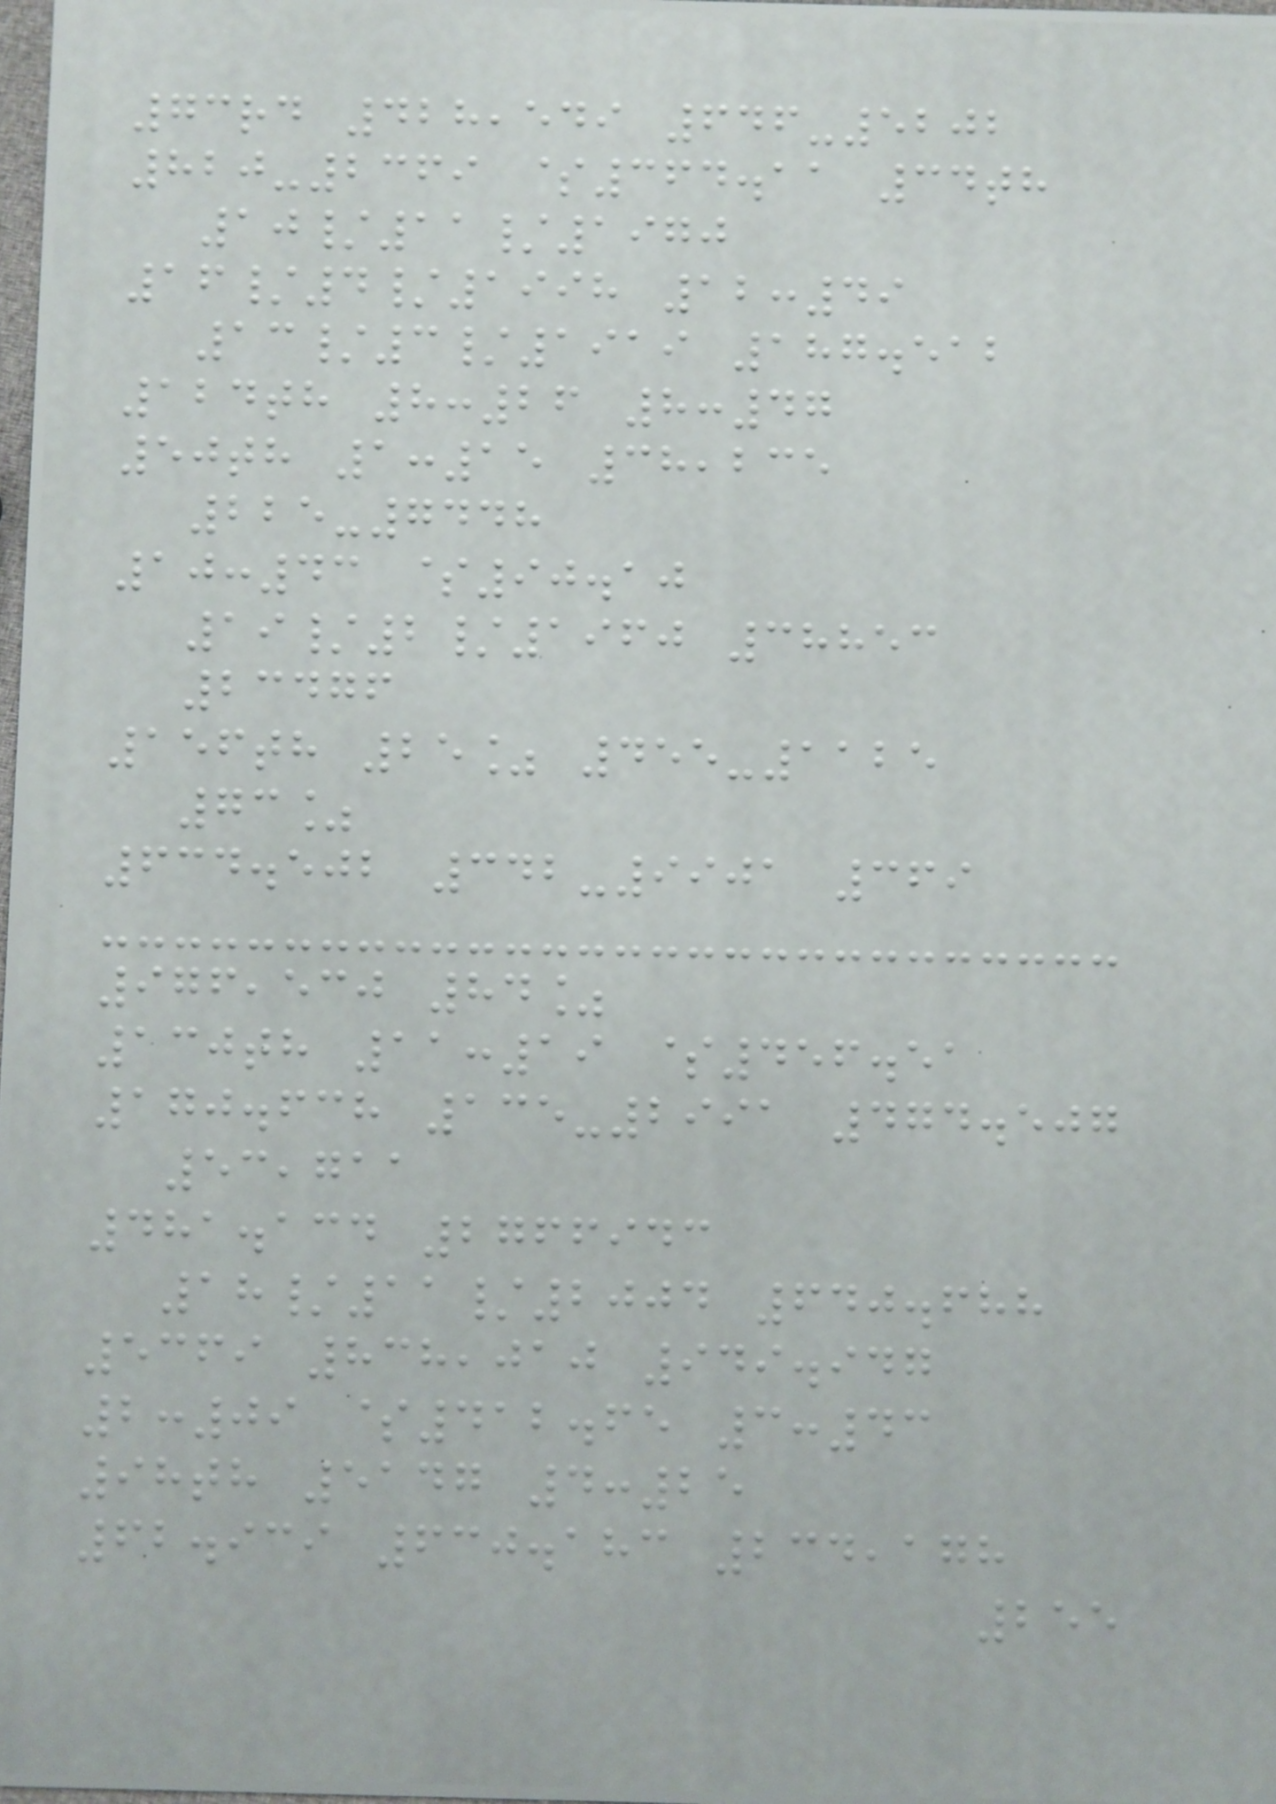73rd 428,549 646-5202
820-2369 $364.11 34th
10/11/1970
16/4/1998 12:49
13/3/1919 187.512
124th 8:26 8:47
50th 1:15 38,235
225-7448
10:43 $90.10
19/2/1960 38853
23476
156th 25% 455-1125
73%
634.502 342-9901 369
976,530 84%
130th 11:19 $456.51
170.638 135-2991 474.507
53,711
481.134 2766943
18/11/2004 640.688
5369 838,010 949.947
2:09 $412.65 3:43
98th 5147 4:25
62.939 630.183 234,178
255
